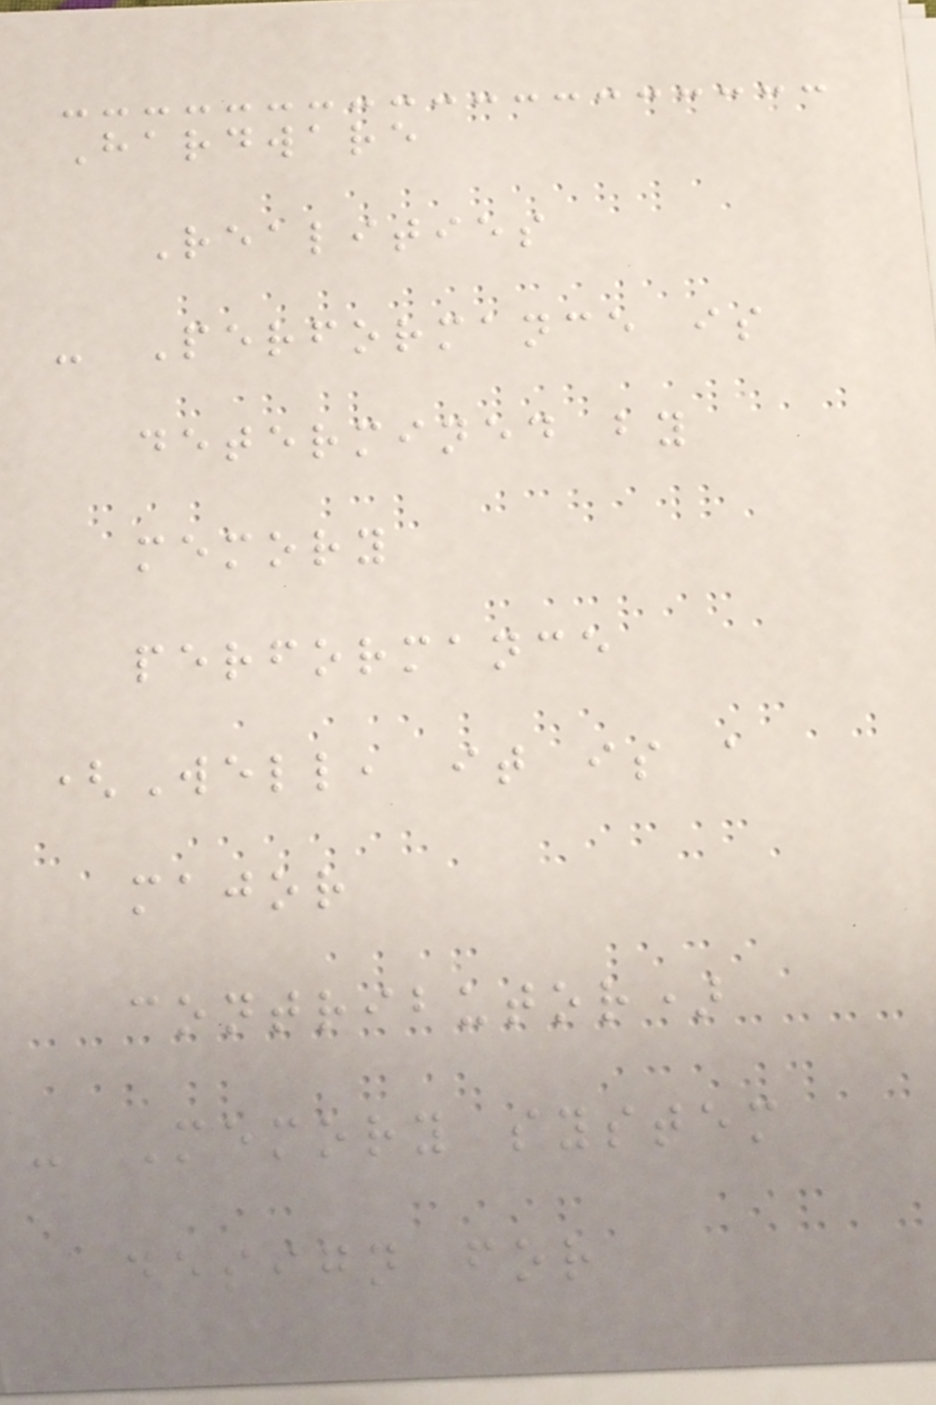Hardware
Realities
- Performance is
determined by
memory
performance
(Well, it is a
major
contributor)
- Memory system
design for
